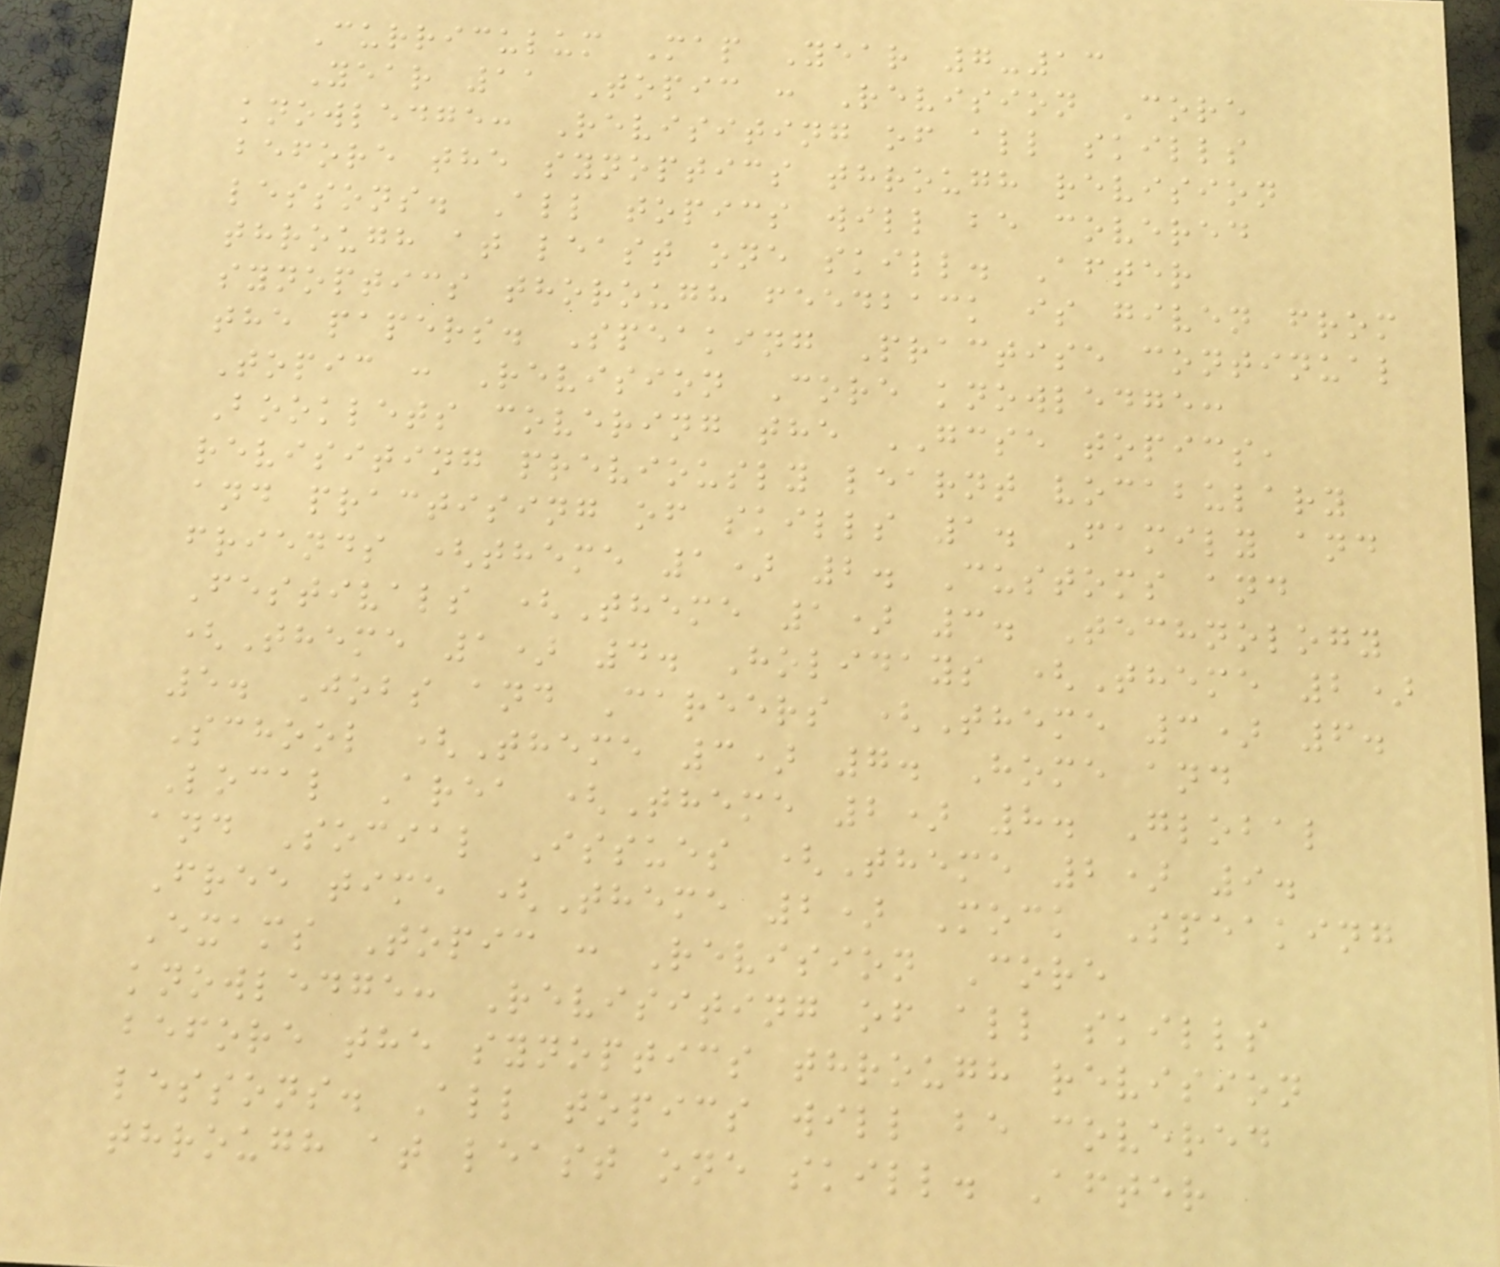Curriculum Map Year 7-13
Year 11 Topic : Revision Core
knowledge: Revisiting of all skills
before the synoptics through revision
lessons. All topics will be covered
through at least one skill. After
synoptics thorough feedback is given from
the papers. Speaking Practise continual
Topic : Revision Core knowledge:
Booklets covering the GCSE topics,
revisiting previously learnt vocabulary
and practising of skills 1. Family and
friends (theme 1) 2. Customs and
Festivals (Theme 1) 3. Technology
(Theme 1) 4. Holidays (Theme 2)
5. Jobs and Careers (Theme 3) 6.
School (Theme 3) 7. Home and
Local Area (Theme 2) 8. Global
and Social Issues (Theme 2) 9.
Free time (Theme 2) Mock Speaking
Exams Topic : Revision Core
knowledge: Revisiting of all skills
before the synoptics through revision
lessons. All topics will be covered
through at least one skill. After
